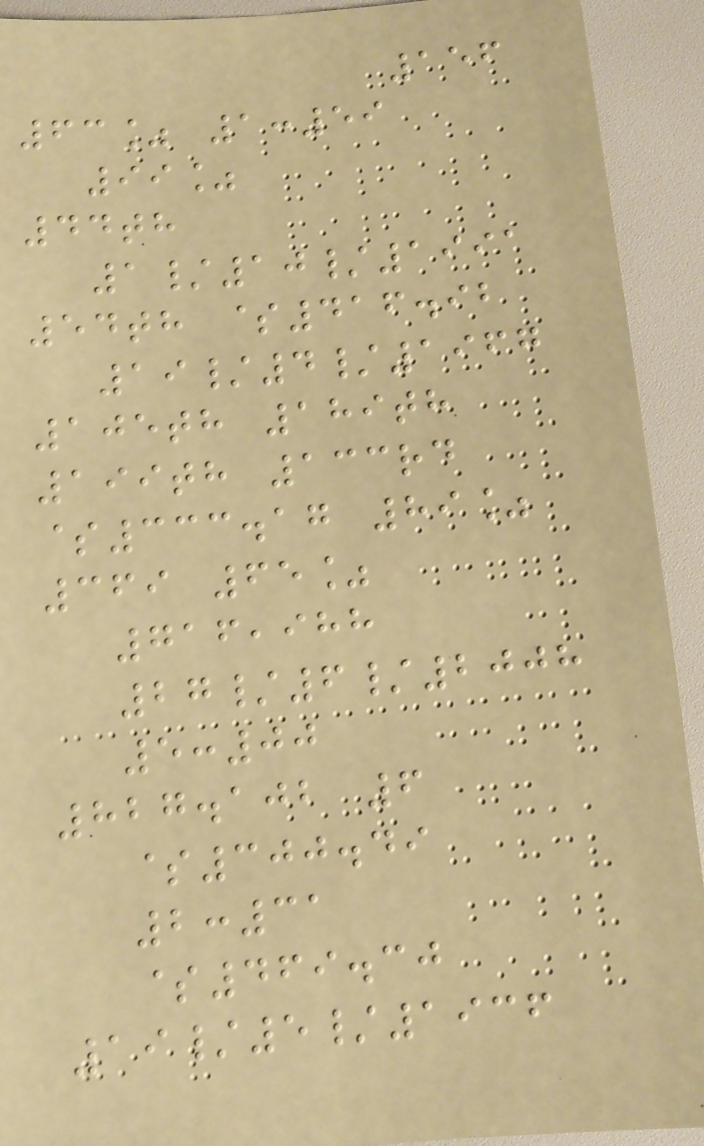156
63% 1:59
99%
44th
1/10/1991
54th $416.92
19/4/1967
105th 189th
199th 133rd
$333.17 89%
369 65%
716,988
27/6/2008
5:00
827.102 6
$300.49
2:31
$469.30
19/5/1936
